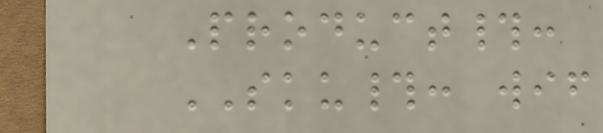Product#:
SKU#: wif
